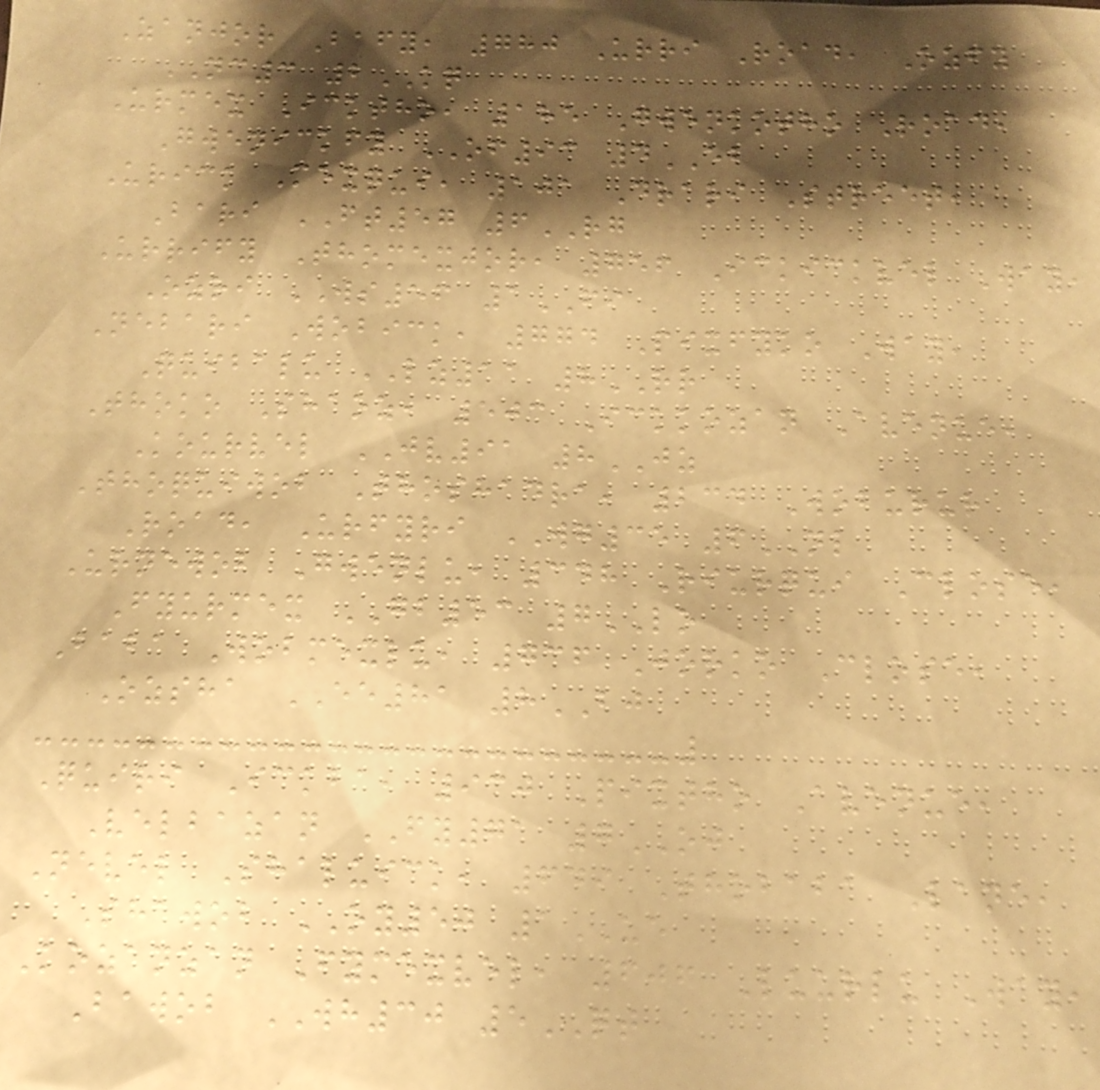Zanjor Bafy, 780 Urri Road, Ozfy
NC3 2KQ
Urmex Icktho, 185 Gwenkotho Road,
Gwenickfy OF93 4EB
Urick Mexqui, 101 Drari Street,
Bari FT57 6RG
Urrify Thomexjor, 756 Ickickvel Way,
Ozri WS56 1FI
Nebari Wobick, 774 Pixfyko Way,
Quibalu LZ11 8RR
Thoko Shaoz, 503 Ickkozan Avenue,
Kourvel JV91 8JZ
Thoquiwob Thoshadra, 234 Woburur
Road, Urfyri WG35 6NL
Urnewob Gwenlu, 348 Riurqui Close,
Fyurmex GB53 7LO
Baba Wobmexlu, 736 Jorko Close,
Ozsha EE81 8BJ
Quiri Ickba, 930 Pixtho Avenue,
Velbazan FY71 7OJ
Nevel Shaluick, 649 Thobaba Lane,
Shawob OY50 1UE
Kozanzan Fymexvel, 606 Luurlu Way,
Bawob WH30 5QT
